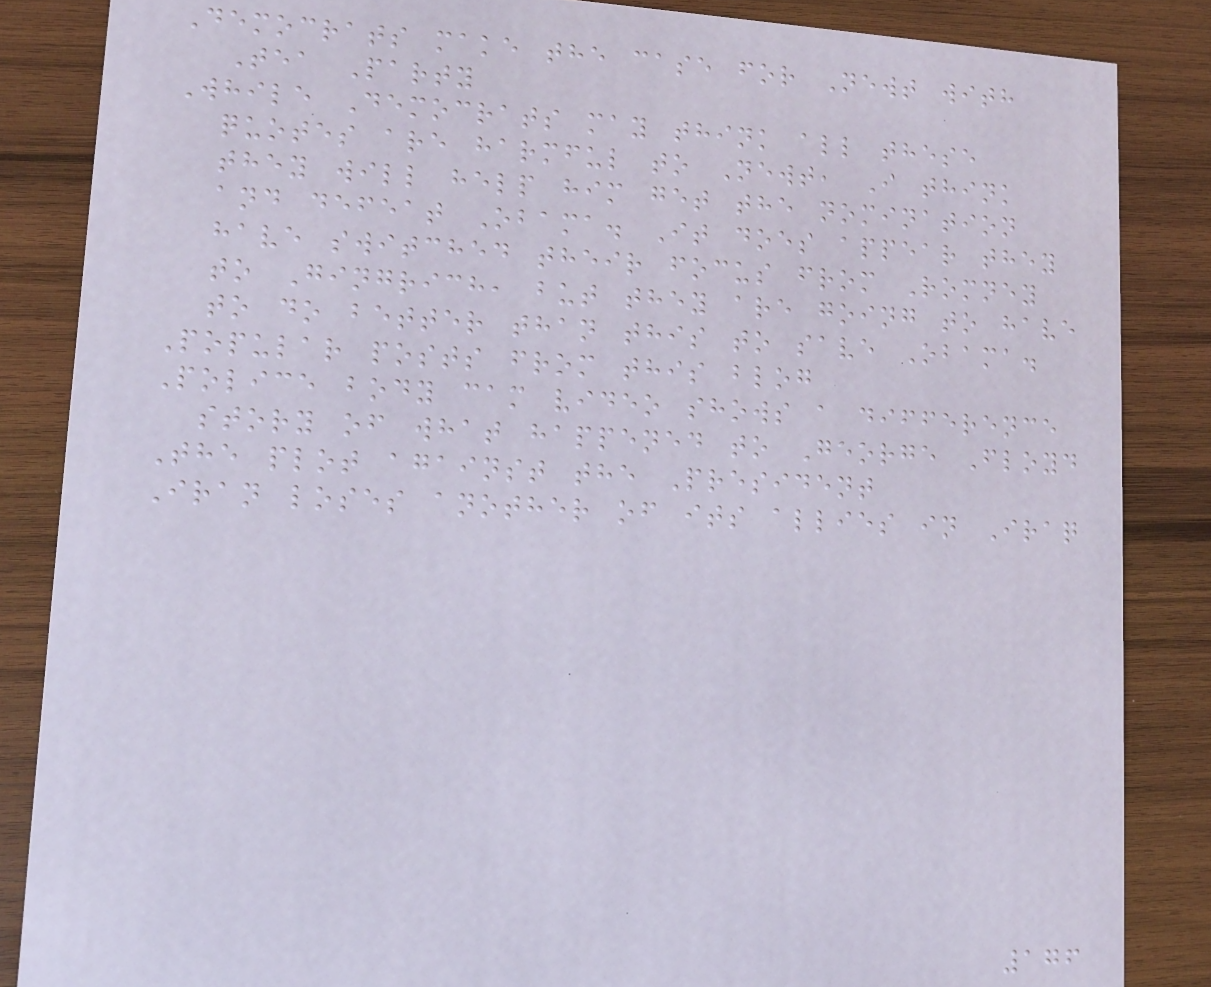Democrats make the case for Newt with
Tea Party
While Democrats may think all these
quotes are harmful to Newt, I think
they will help him get the nomination
and defeat Obama. It does appear they
have switched their focus from Romney
to Gingrich, but they are going to have
to do better than this to save Obama.
Popular posts from this blog
Police body cam video shows a difference
story of what happened to George Floyd
The plot against the President
Iran loses another of its allies in Iraq
176
